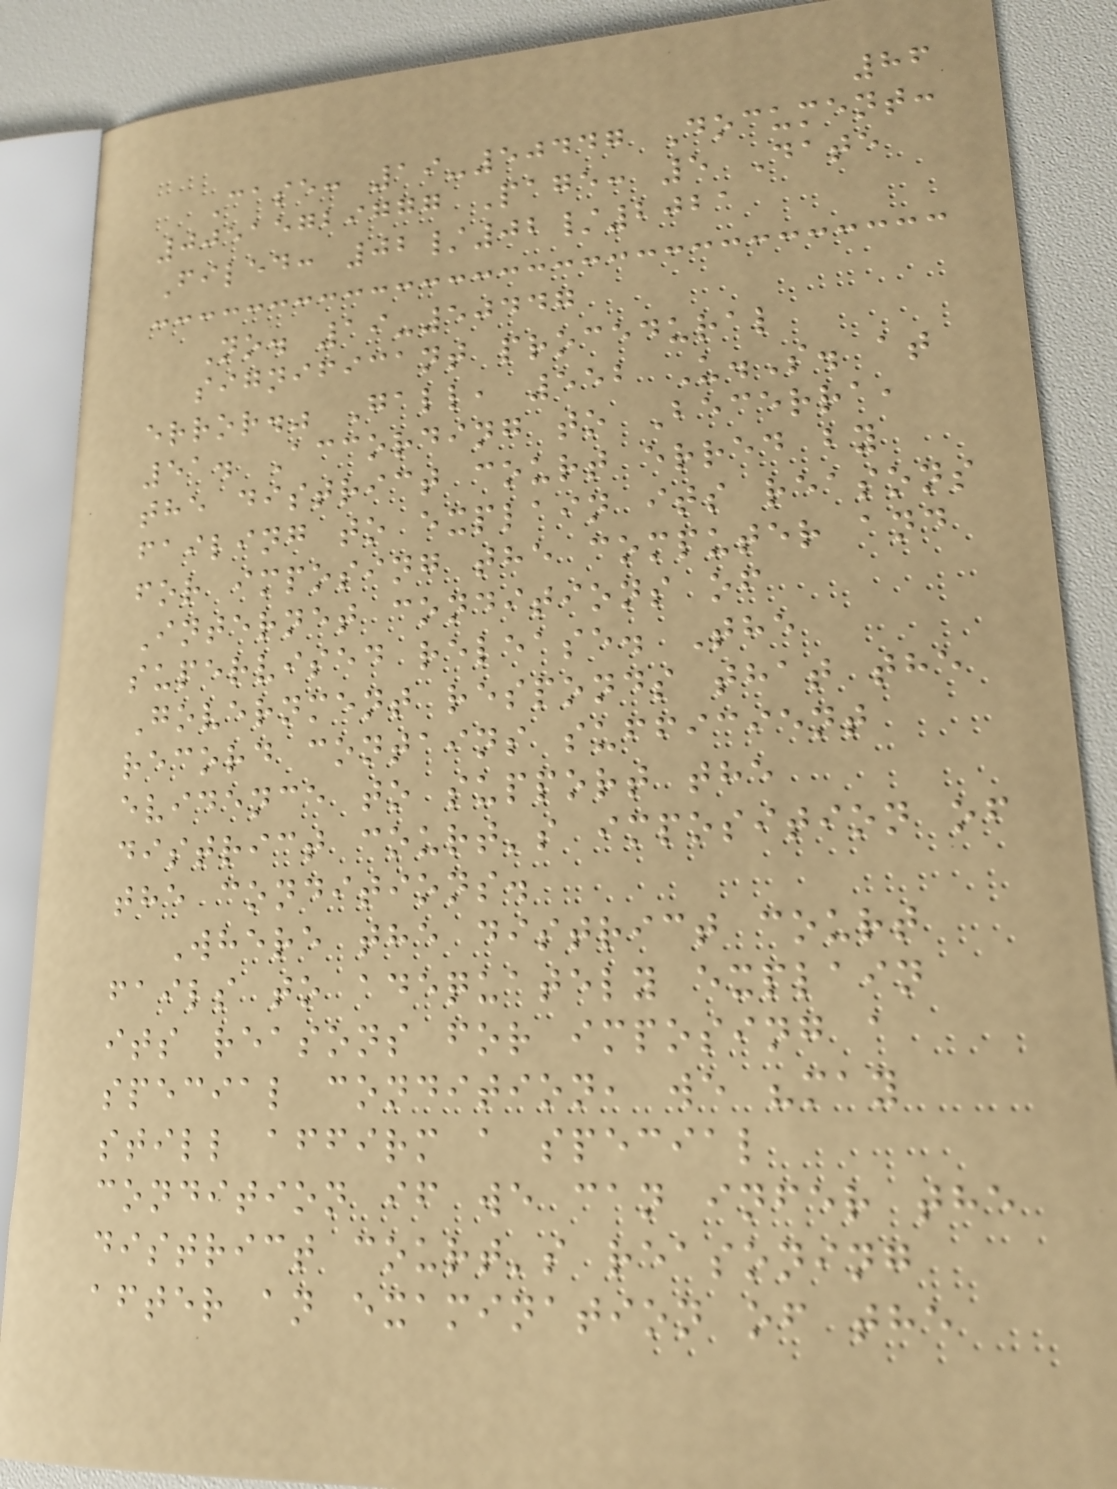86
Case: 19-50447 Document:
00515729777 Page: 5 Date
Filed: 02/02/2021
No. 19-50447
significant procedural
error." Gall, 552 U.S. at
51. According to Becerra,
the district court erred by
failing to explain its reasons
for imposing the computer and
Internet conditions of
supervised release. The
Government responds that the
record contains sufficient
evidence to support the
district court's imposition of
the conditions.
Where the district court
fails to adequately explain
its reasons for imposing a
special condition, we "may
still affirm a special
condition if we can infer the
district court's reasoning
after an examination of the
